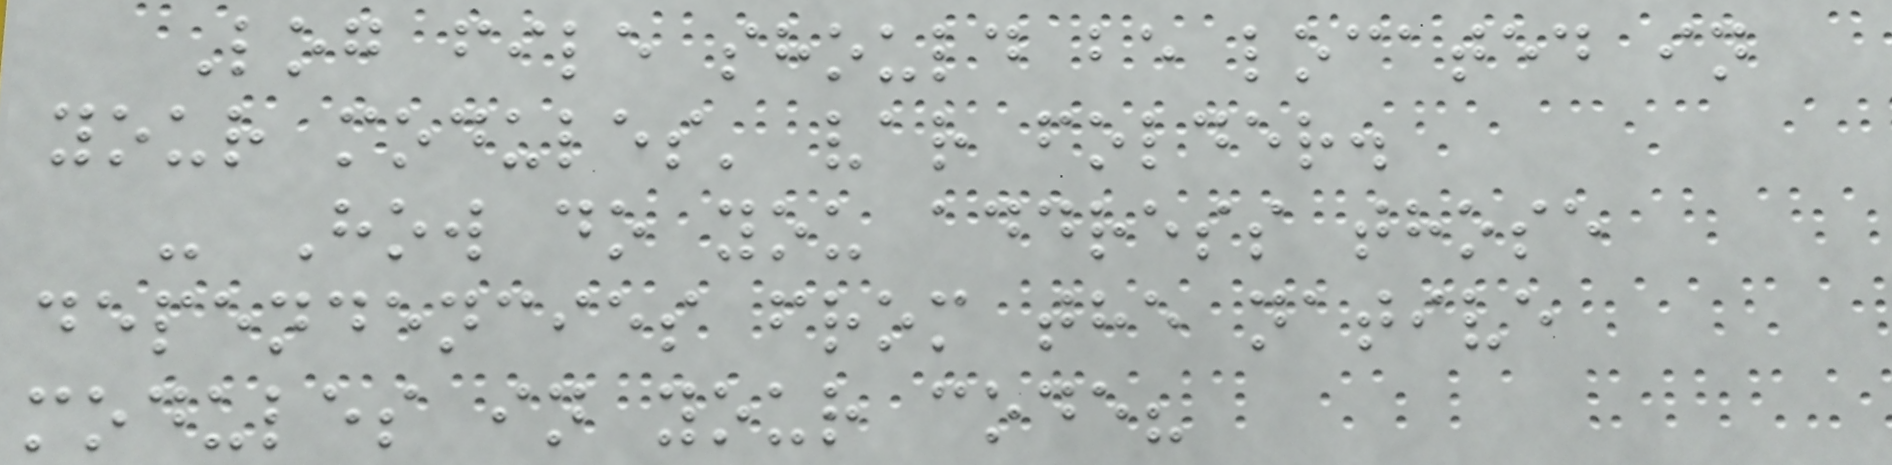Log file should be located in
your modules' var folder.
- How do you address those
dependencies from the native
modules in your code?
